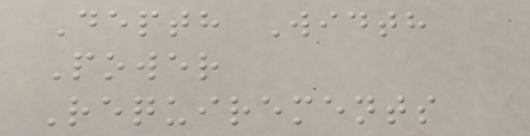Depth Width
Power
Requirements
